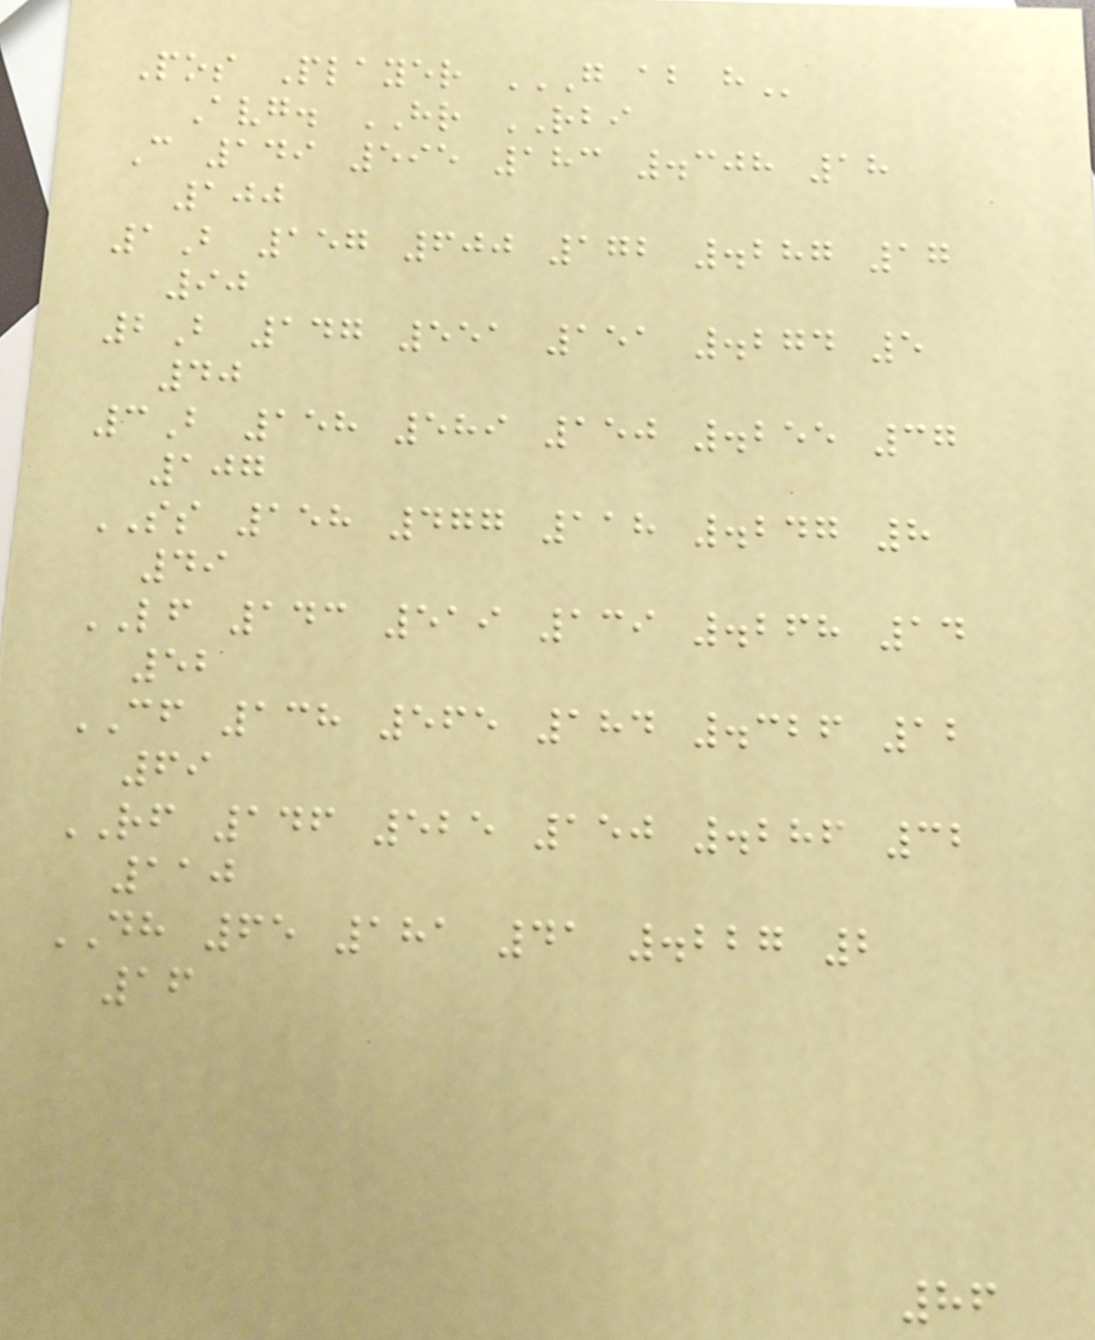Pos Player G AB H
Avg. HR RBI
C 149 595 183 .308 18
100
1B 157 600 172 .287 17
90
2B 147 551 151 .274 5
40
3B 158 589 150 .255 37
107
SS 158 477 118 .247 8
49
LF 143 519 139 .268 14
52
CF 138 565 184 .326 12
69
RF 146 525 150 .286 32
110
DH 65 181 41 .227 2
16
86
